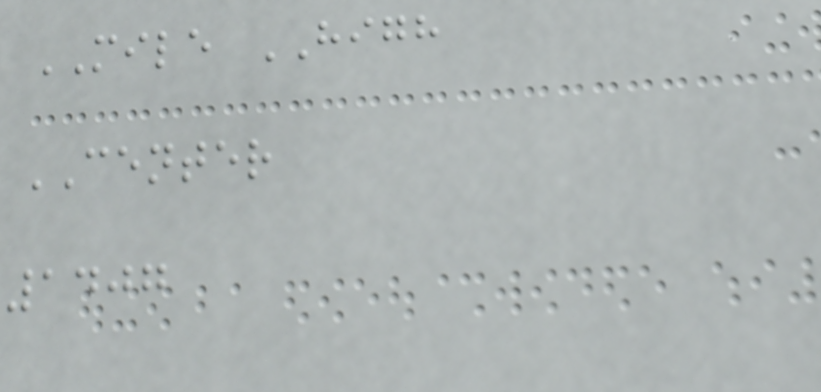MILE HIGH
CENTER
1407
